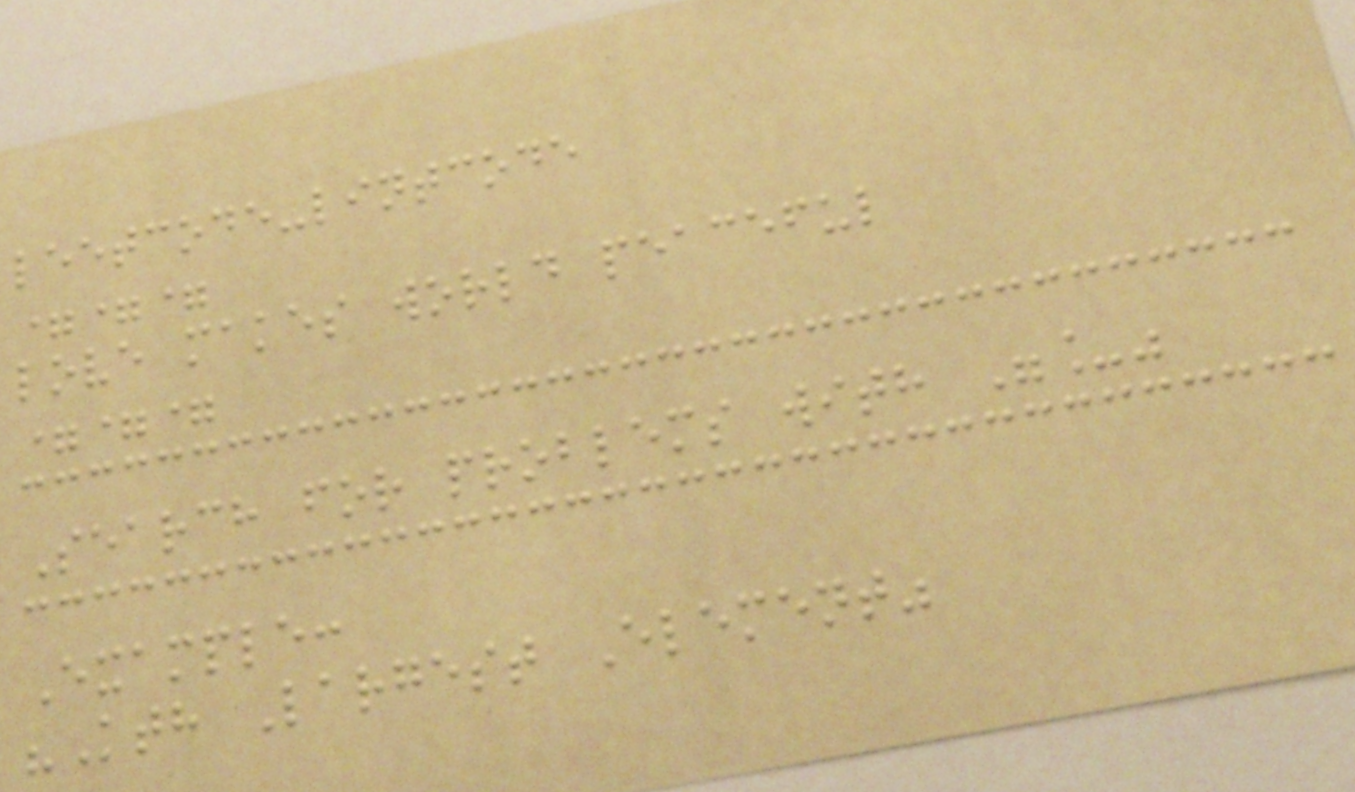leetcode-lintcode
===
love makes world peaceful
===
Search for problems with "_"
Example:
"Kth Largest Element"
